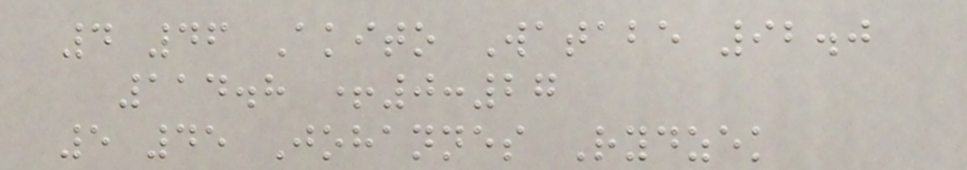4 46 Akito Watabe 92.0
114.8 +0:27
5 45 Johannes Rydzek
